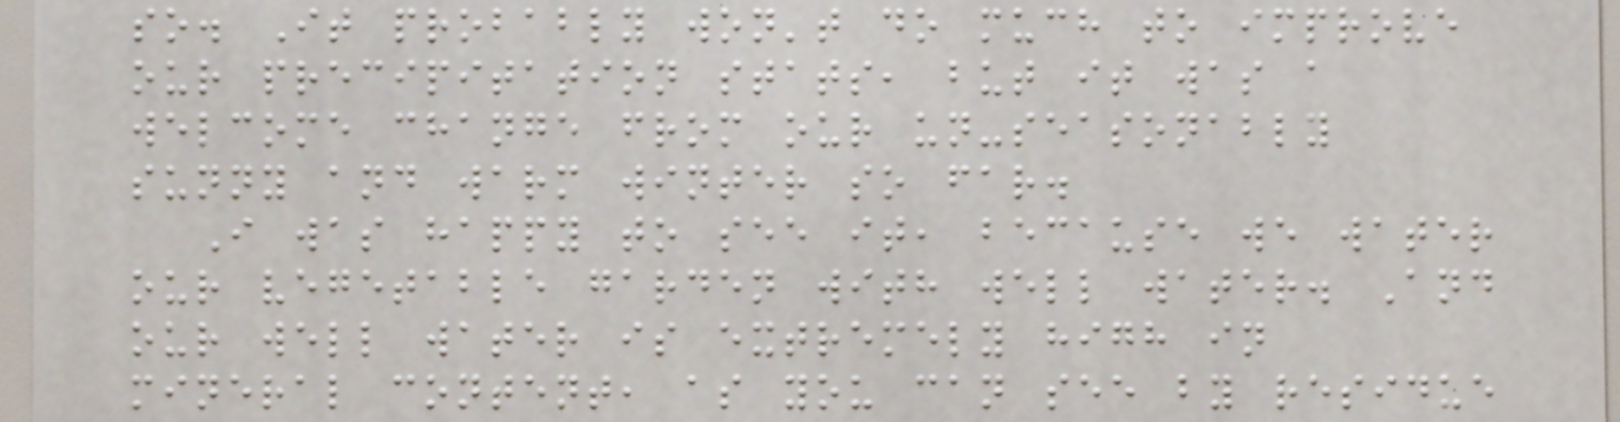so. It probably won't do much to improve
our precipitation stats, but it was a
welcome change from our un-seasonably
sunny and warm winter so far.
I was happy to see it, because we water
our vegetable garden with well water. And
our well water is extremely high in
mineral content, as you can see by residue
